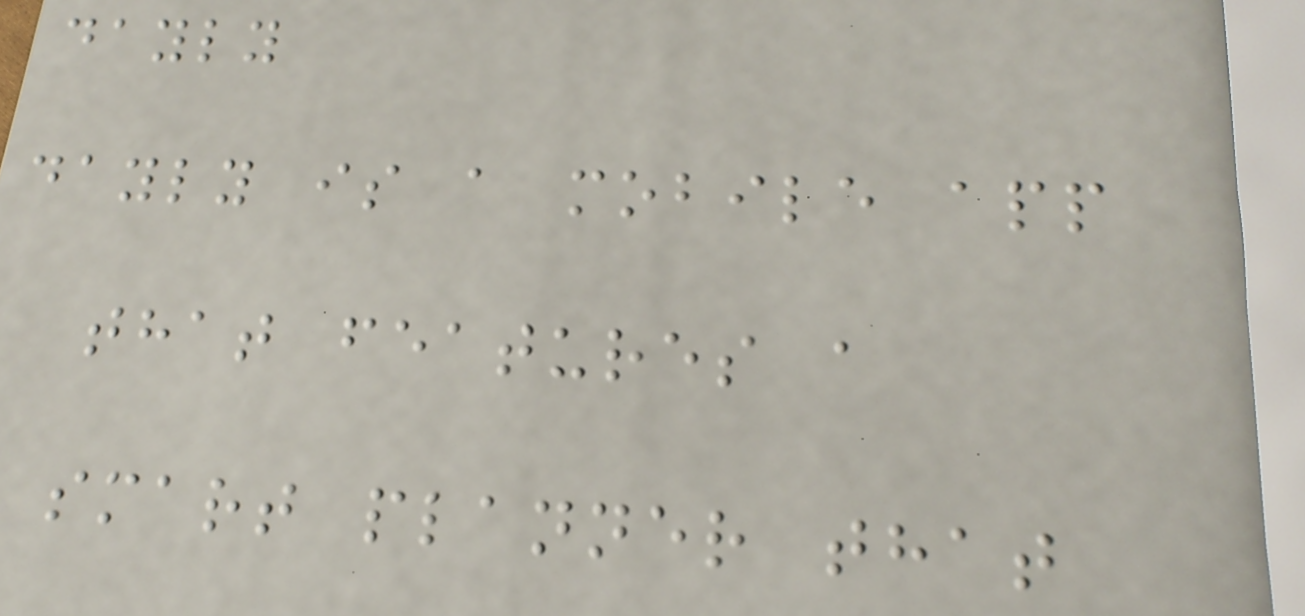dayly
dayly is a mobile app
that features a
smart planner that
